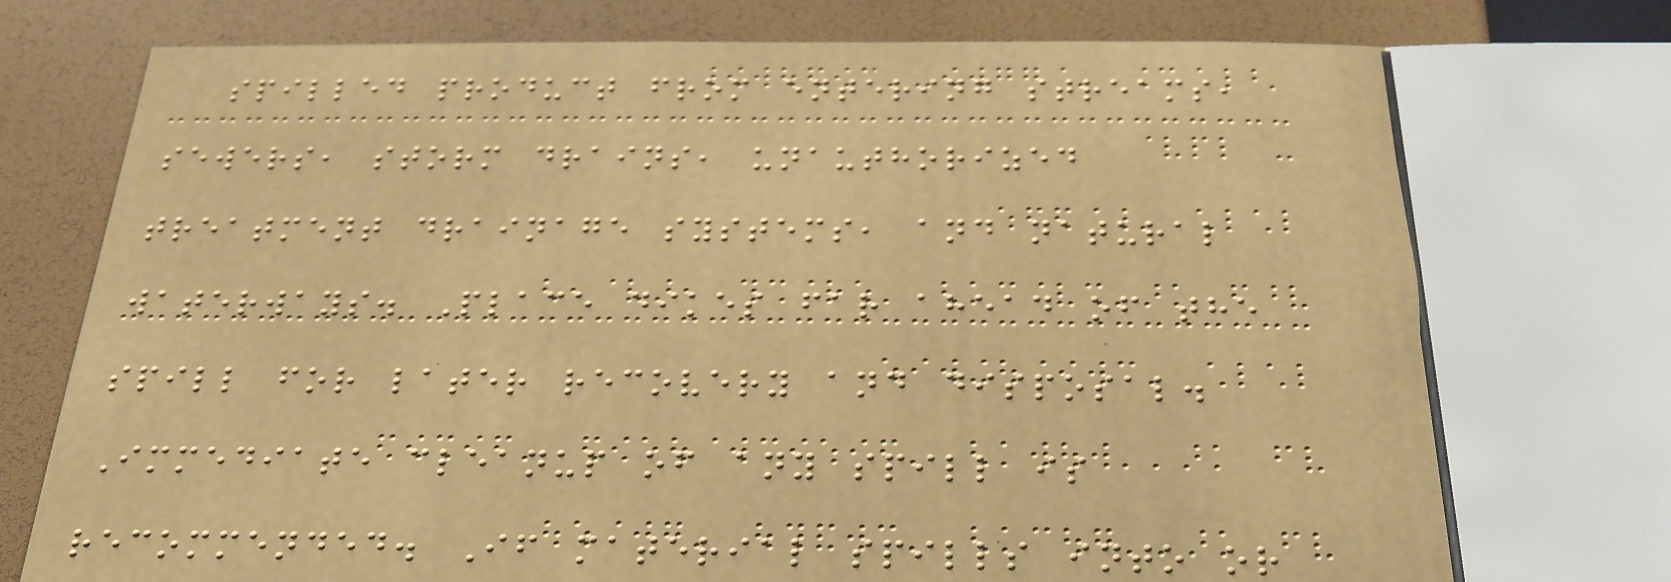spilled product from entering streams,
sewers, storm drains, unauthorized
treatment drainage systems, and natural
waterways. Place dikes far ahead of the
spill for later recovery and disposal.
Immediate cleanup of any spill is
recommended. If material spills into or
